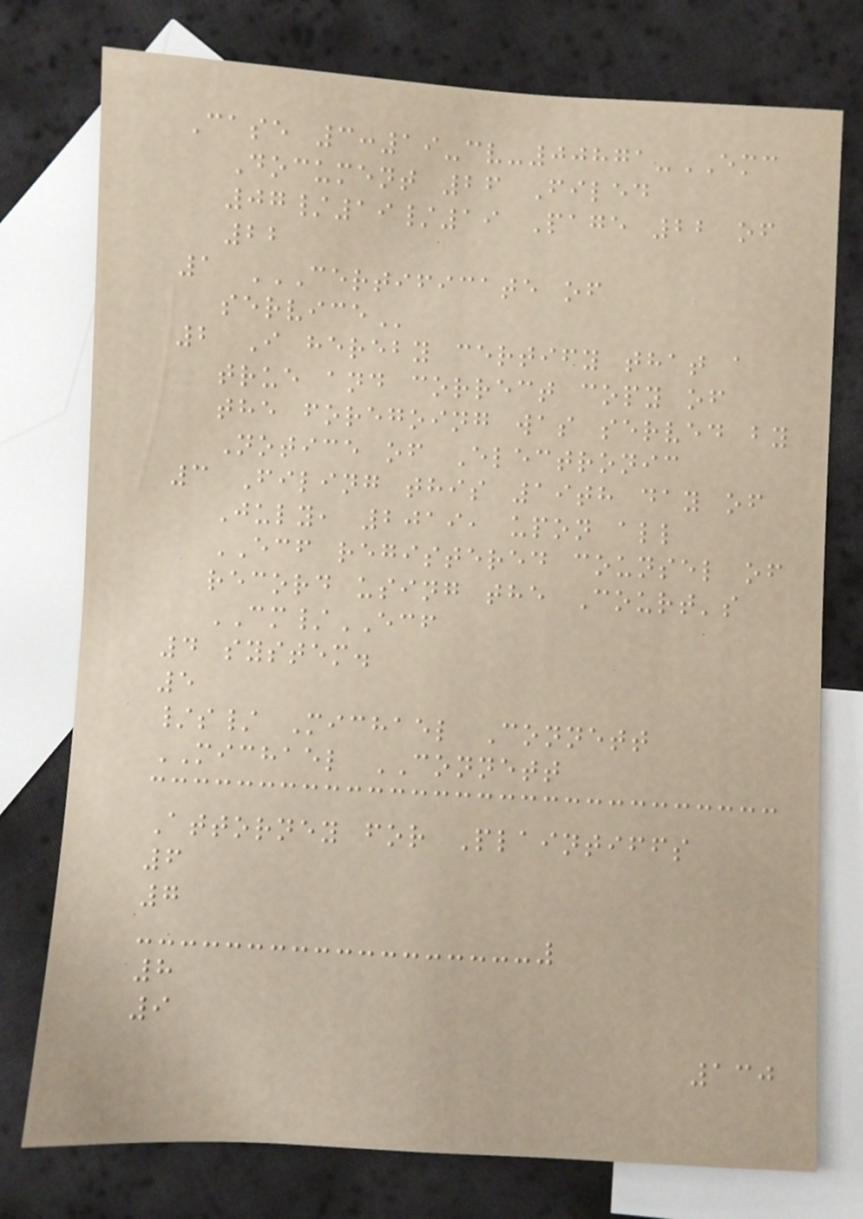Case 3:19-cv-00871-EMC
Document 26 Filed
07/19/19 Page 22 of
22
1 CERTIFICATE OF
SERVICE
2 I hereby certify that a
true and correct copy of
the foregoing was served by
Notice of Electronic
3 Filing this 19th day of
July, 2019, upon all
ECF registered counsel of
record using the Court's
CM/ECF
4 system.
5
/s/ Michael Connett
MICHAEL CONNETT
Attorney for Plaintiffs
6
7
8
9
130
